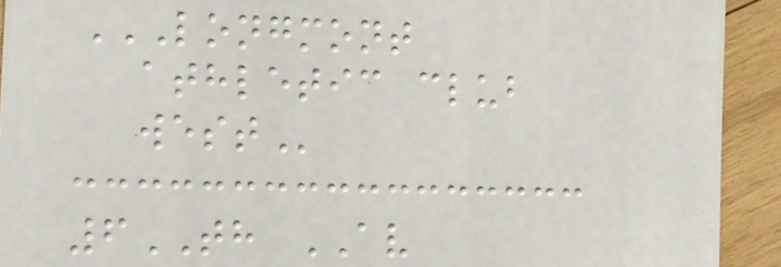LONGMONT
ATHLETIC CLUB
WEST
6TH AV
